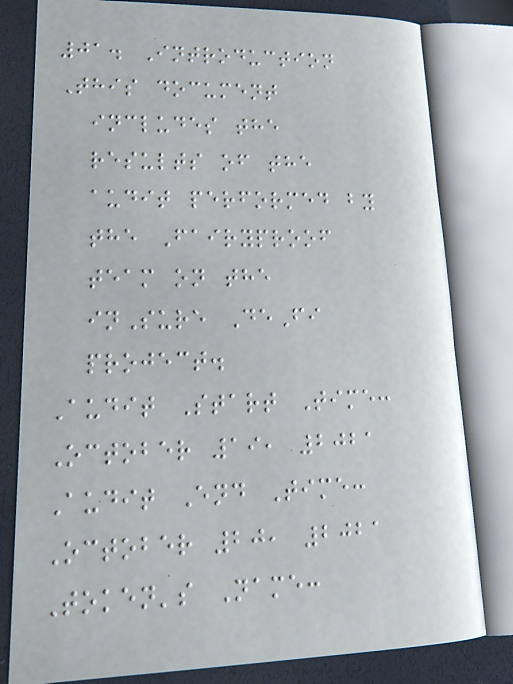01. Introduction
This document
includes the
results of the
audit performed by
the Fairyproof
team on the
inSure DeFi
project.
Audit Start Time:
October 19, 2021
Audit End Time:
October 20, 2021
Token's Name:
